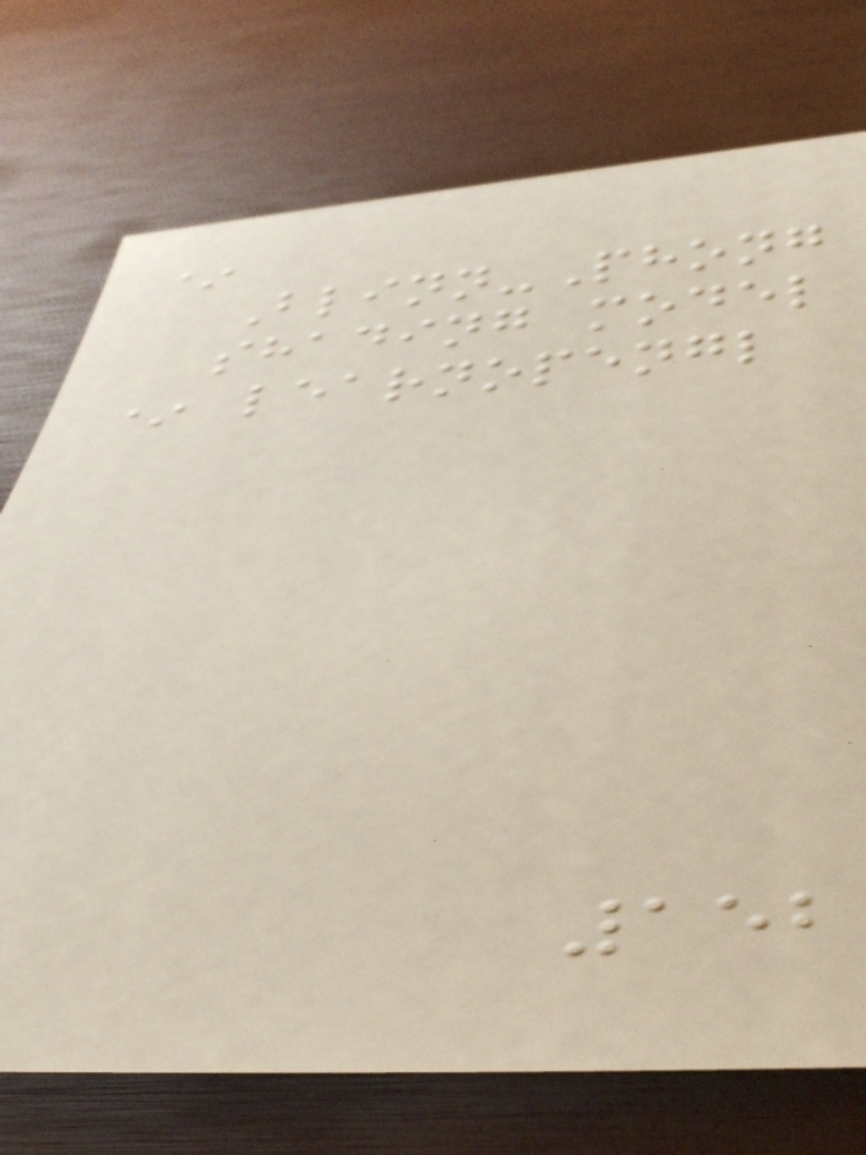*
Blinn-Phong
shading model
* learnopengl
152
